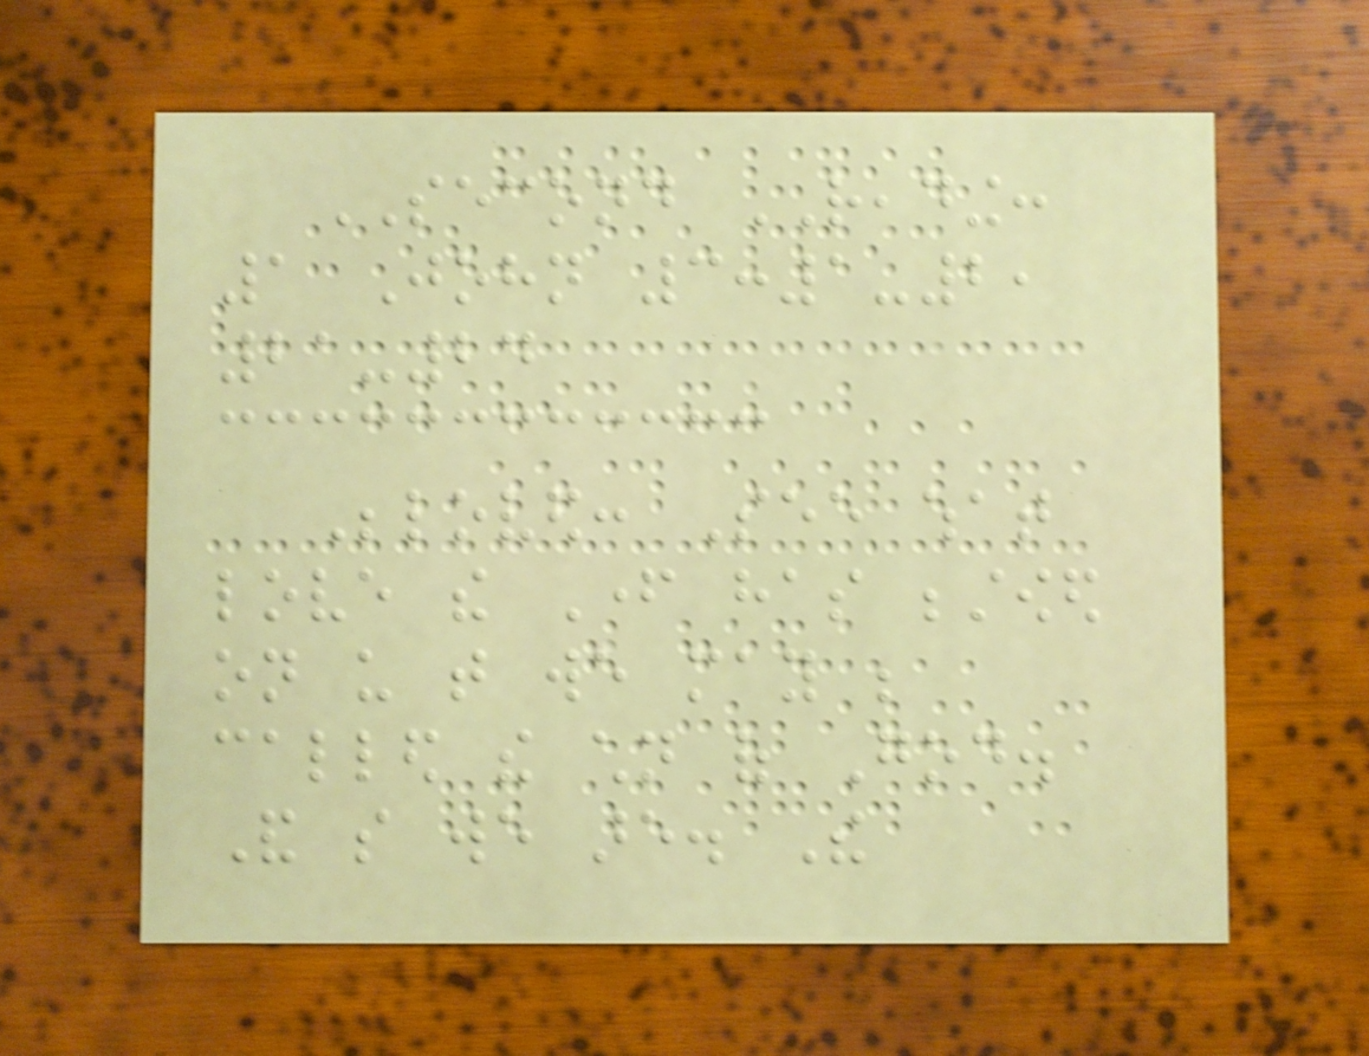SECOND READING:
1 John 3:1-2,
21-24
Beloved: See what
love the Father has bestowed
on us that we may be
called the children of God.
And so we are. The
